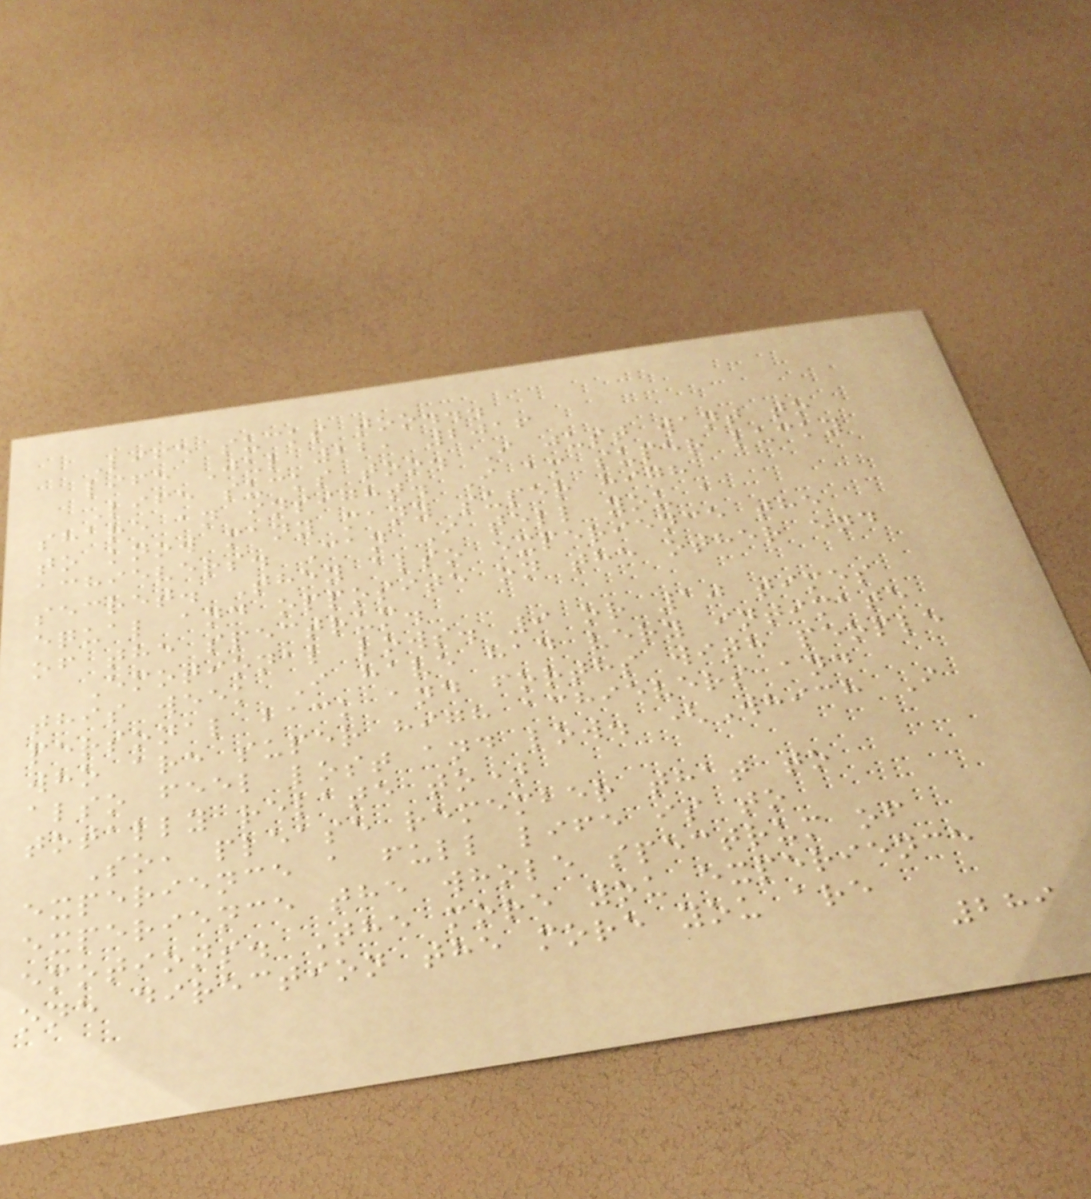Life sucks too...
life Jul 22, 2016
Life sucks too. I just want to
share an insight. I am super lucky
to know many many super high
achievers. Can I tell you a
secret. They also experience the
equal and opposite on the other end
of the spectrum.
Emotional lows. 9 or 10 times
this week I have had very intimate
personal back and forths with people
who are super high achievers and
also feel lost and low. (Which I
totally relate to)
So, please remember that to
experience a full life is to
experience the whole spectrum of
emotions. The more you experience
one direction the more you are
289
